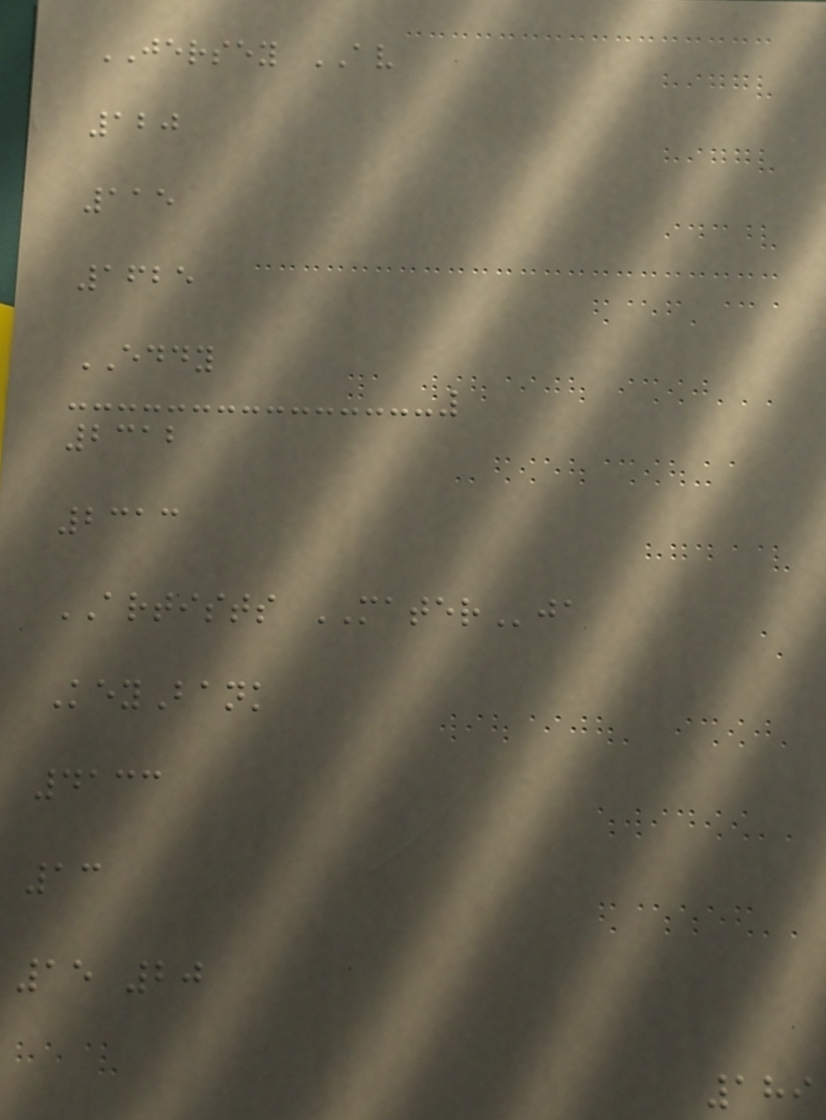JERSEY AV
120
115
1625
EDDY
2312
2313
ARTISTS MATERja
KeyBank
4133
13
15 20
189
